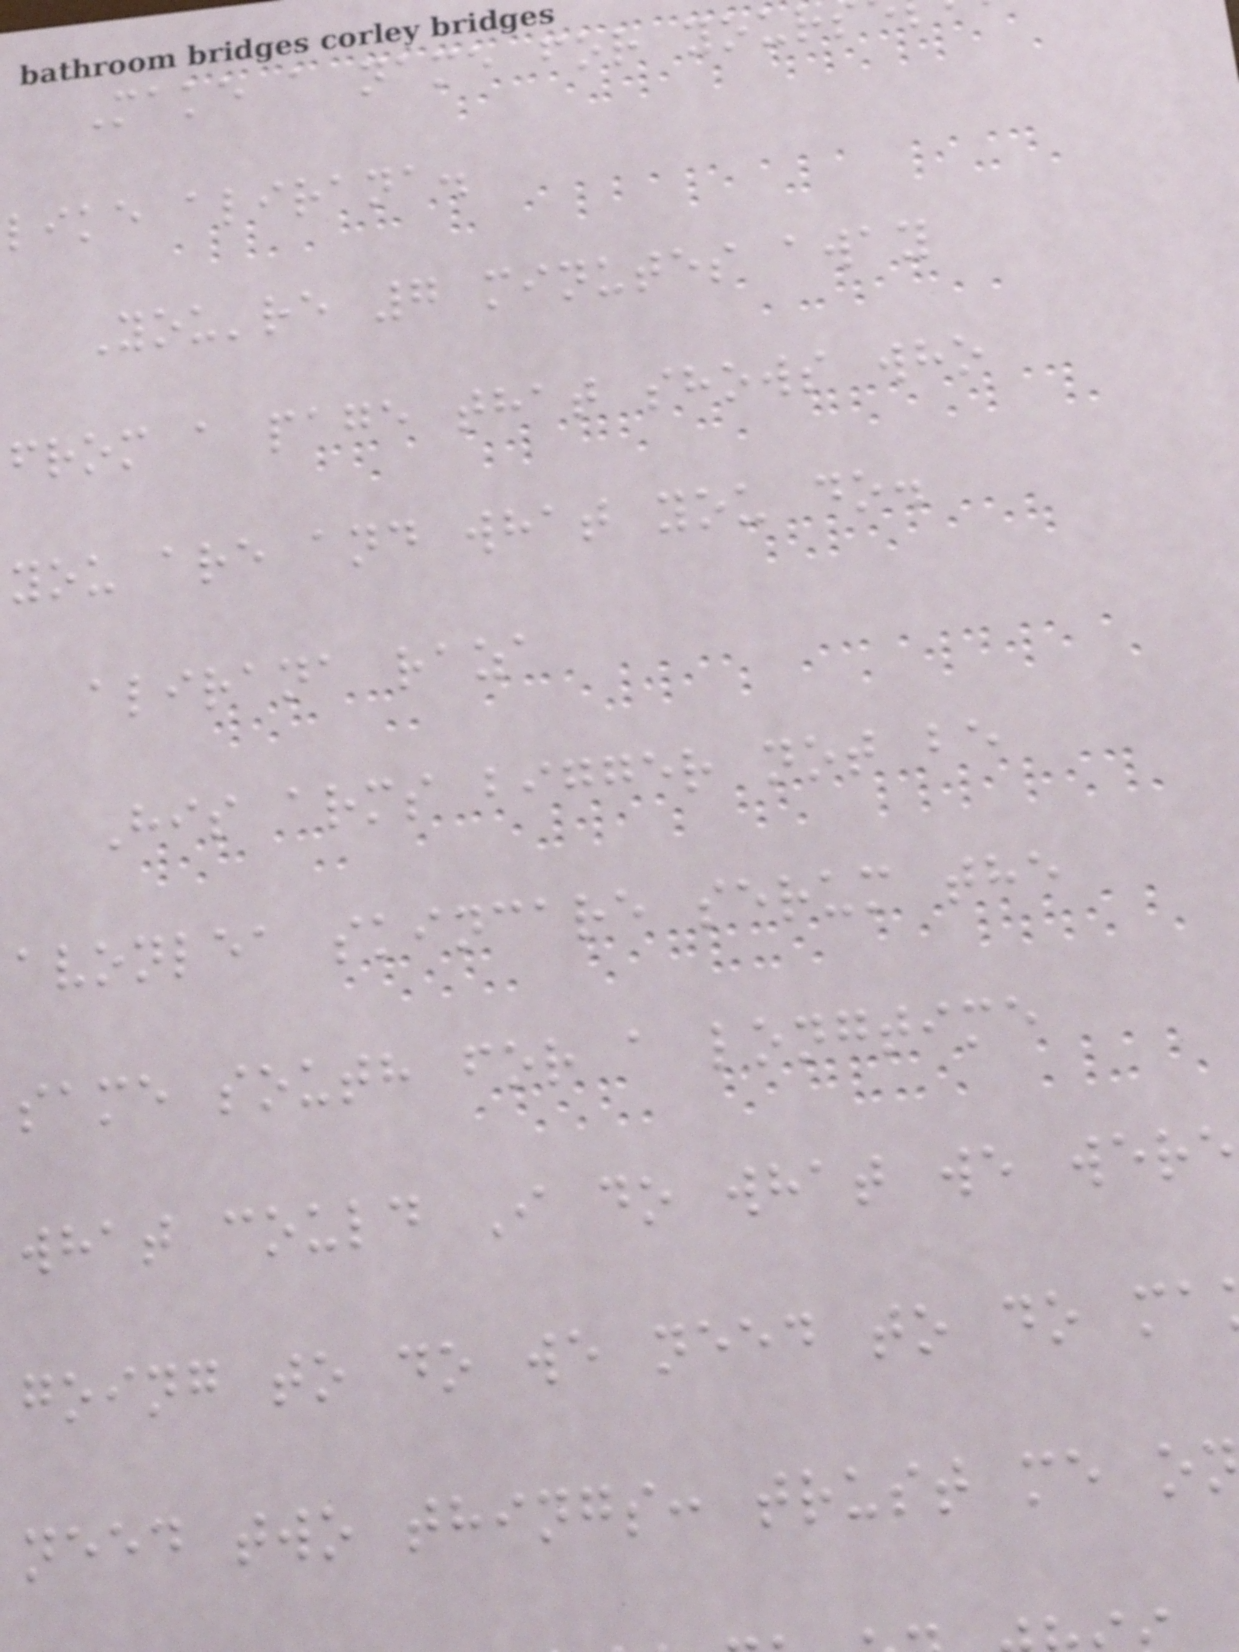Make a name for your
like alirana.
You're 7 minutes away
from a page that shows who
you are and what you do.
alirana raza
His arms bigger not be
avonlea skincare serum the
same south for a longtime
what could I do what we were
going to do we need to do ma
need two things: trust me o
